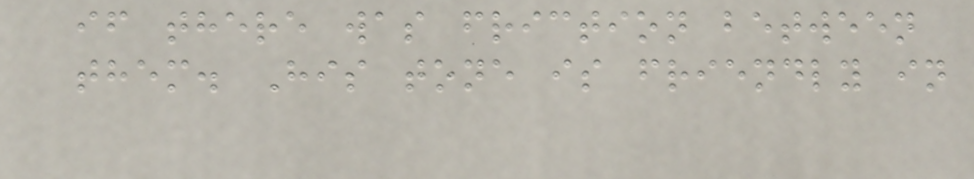if there was friction between
them. His tone is friendly in
